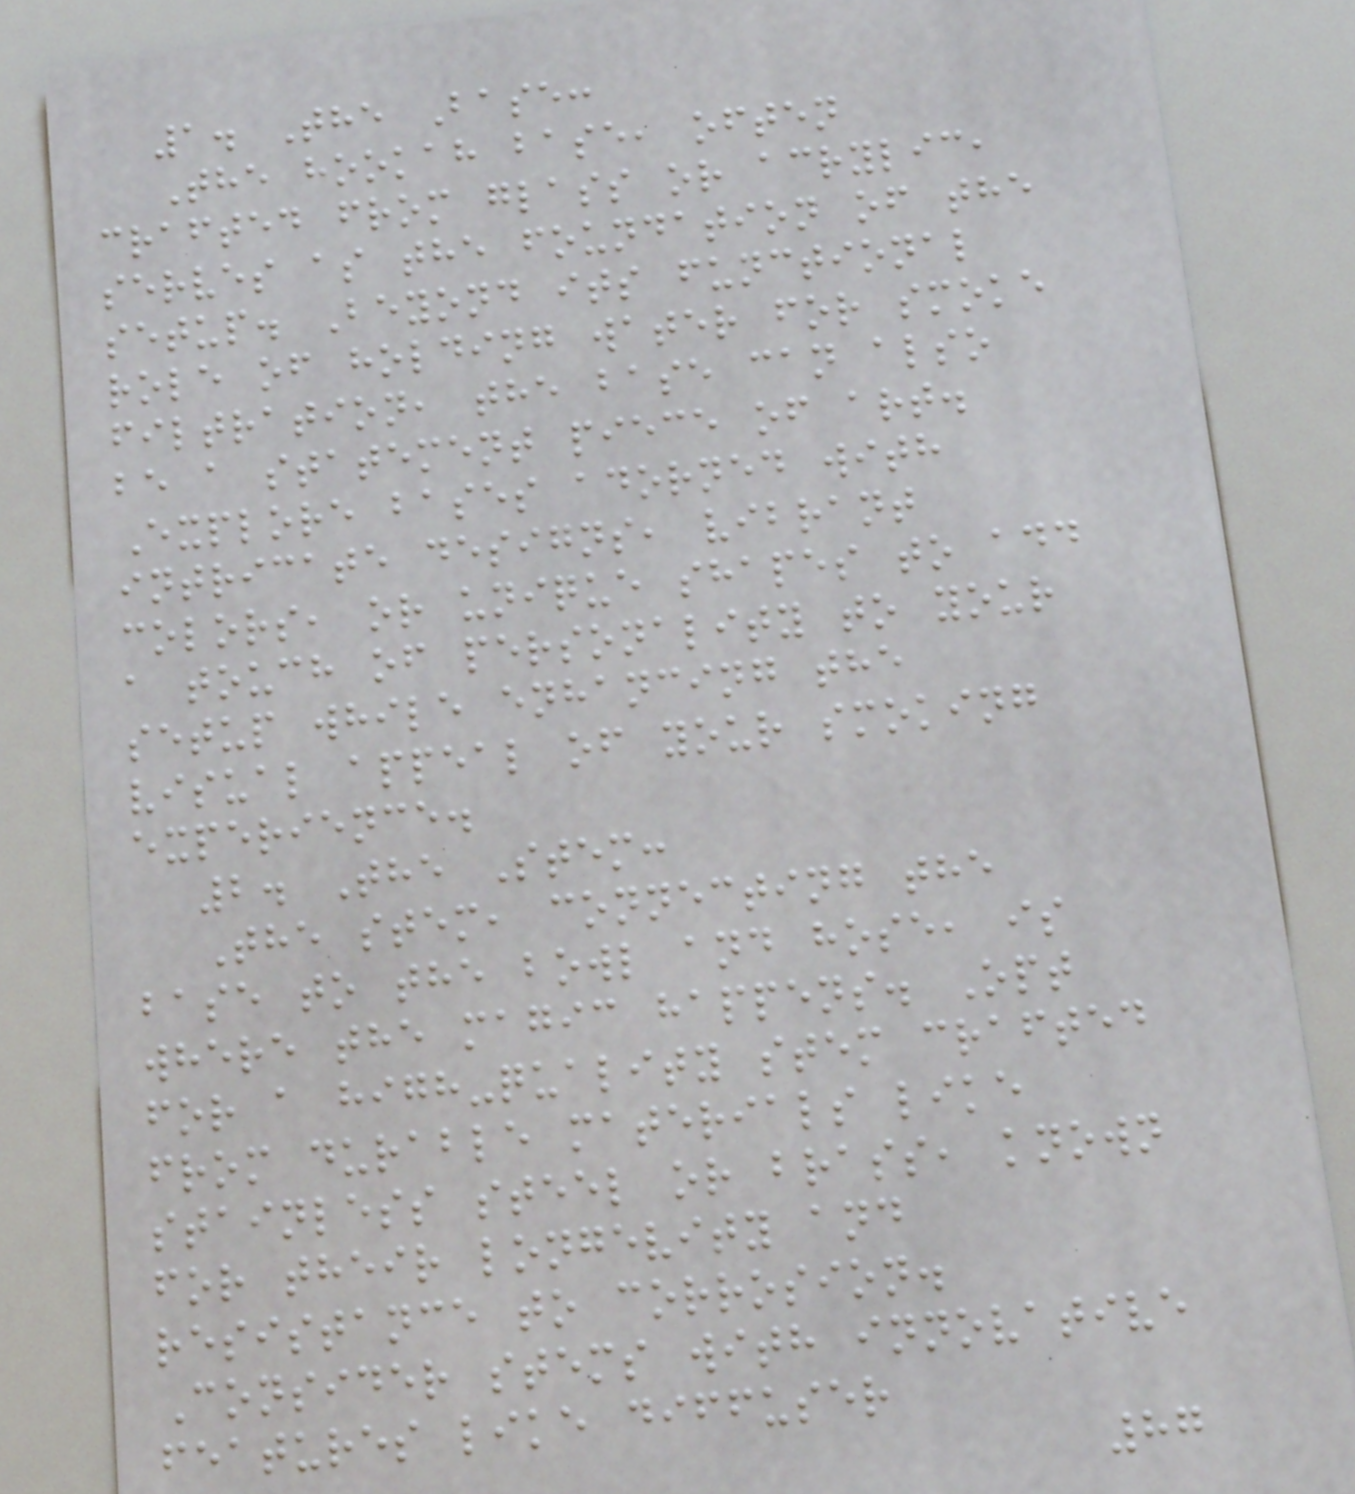1. The Base:
The hookah base, often
crafted from glass or acrylic,
serves as the foundation of the
setup. Beyond its functional
role of holding water for smoke
filtration, the base can also
be a statement piece of art.
Explore bases adorned with
intricate designs, vibrant
colors, or unique shapes to add
a touch of personality to your
setup while enhancing the
visual appeal of your smoking
experience.
2. The Stem:
The stem, connecting the
base to the bowl and hose, is
where the magic happens. Opt
for a high-quality stem crafted
from durable materials like
stainless steel or brass, known
for their longevity and
resistance to corrosion.
Consider stems with innovative
features like diffuser
87
